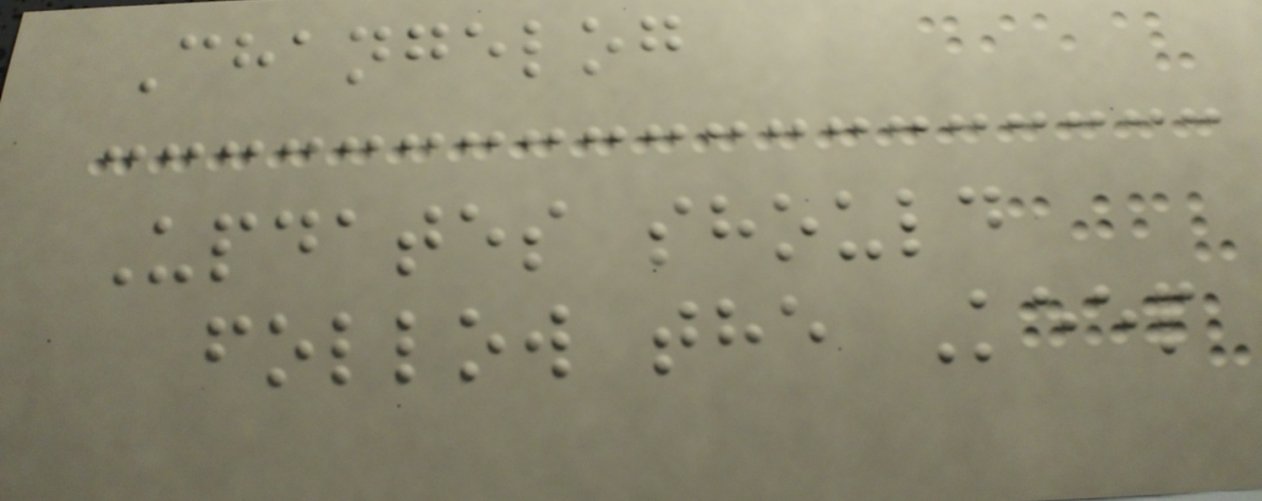Changelog
Updates should
follow the Keep
